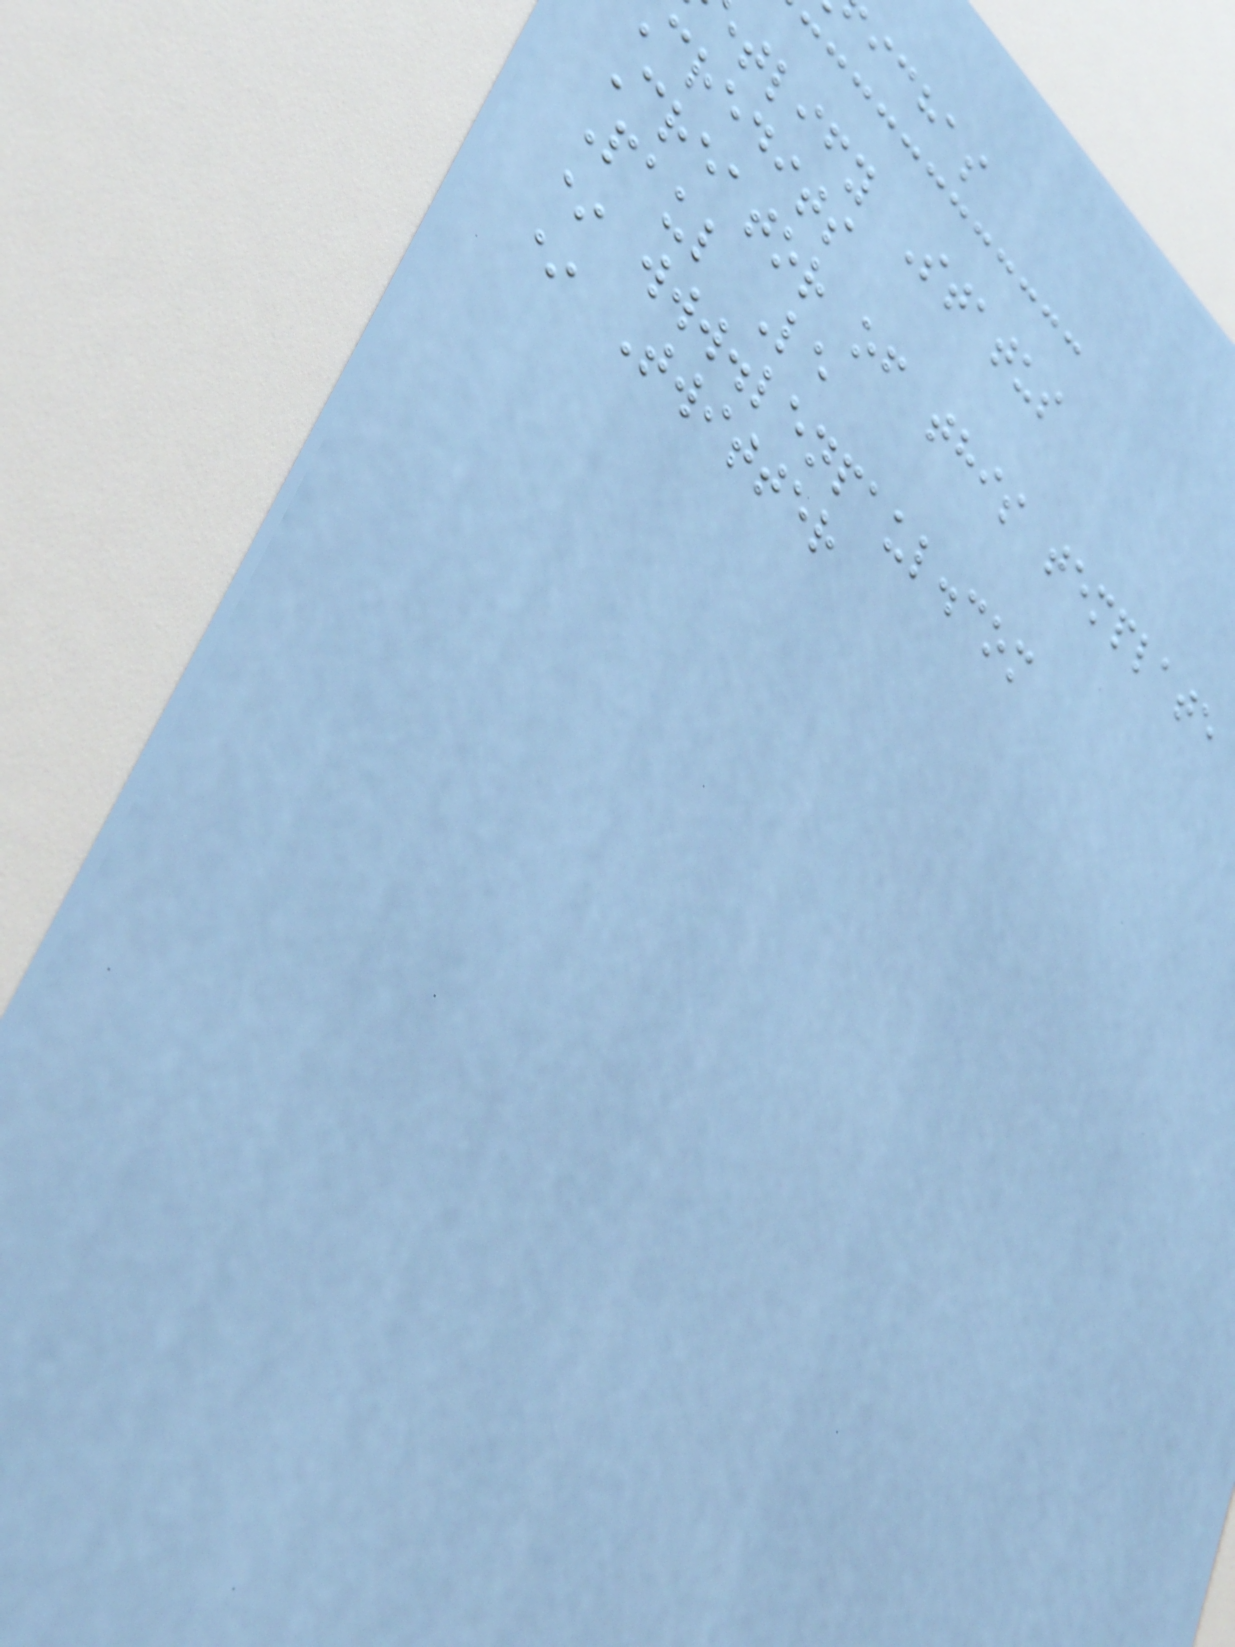ichas
tlify Status
credits
Creator of this template
Paul Le
* www.lenpaul.com
* Twitter
